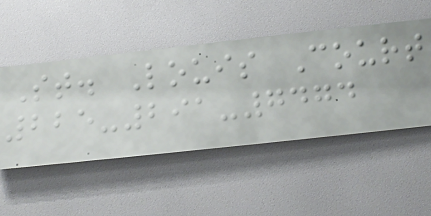St. Louis Court
225-291-7474
